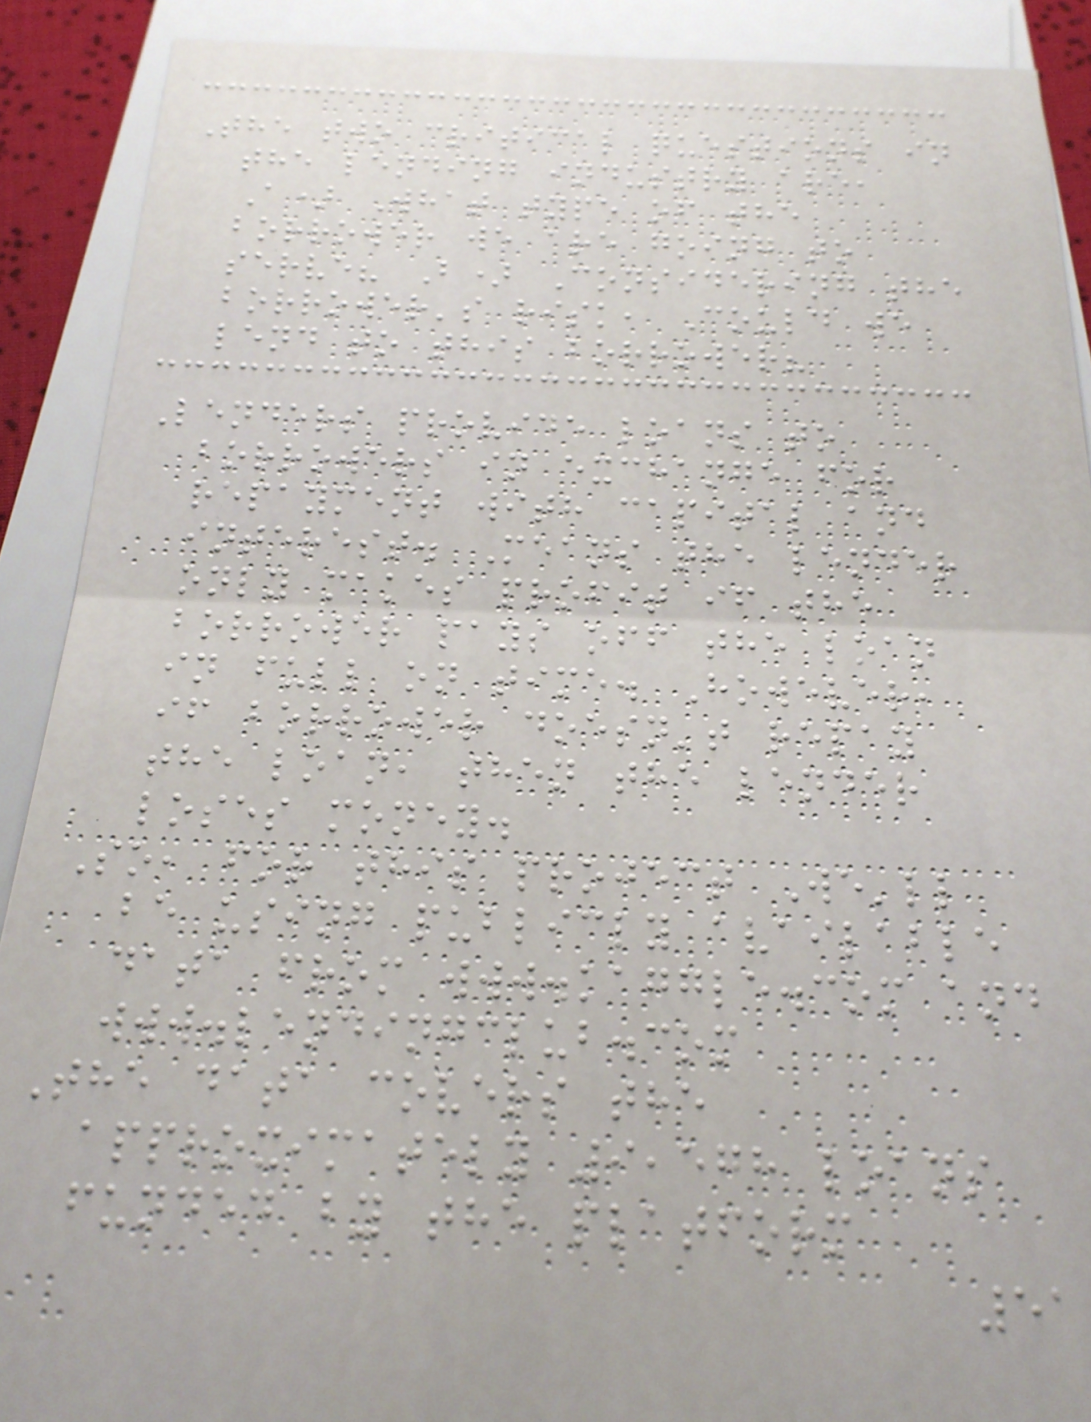The two critical questions in
the lending industry are,
A) What type of the
borrower we are going to
serve? B) Considering the
borrower's risk, Could we
lend to this borrower?
Lenders provide loans to
borrowers in exchange for
repayment with capital and
interest. Means the lender
only makes profit if the
borrower pays off the loan
in full on time. However,
if borrower doesn't repay
the loan, then the lender
loses money.
So, for this project We'll
be using publicly available
data from www.kaggle.com and
www.lendingclub.com
The data covers the
approximately 9,578 loans
funded by the platform
51
